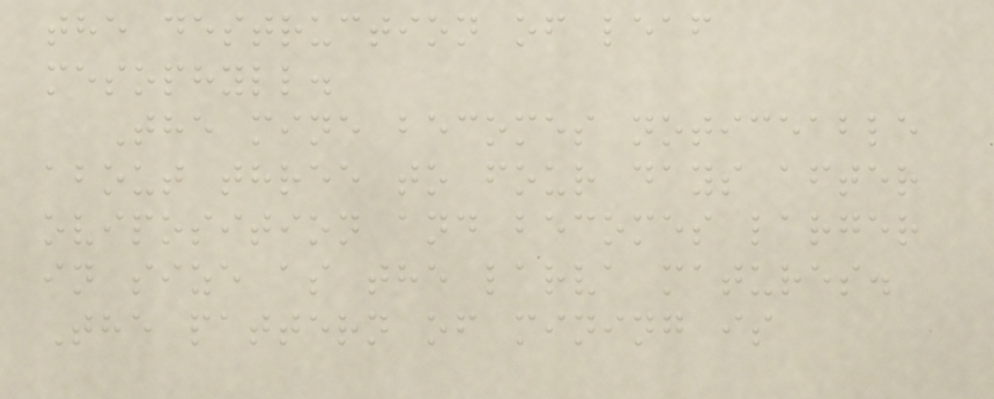the destruction of leaf
mesophyll.
The mine becomes noticeable
about three to four days after
oviposition and becomes larger
in size as the larva matures.
The pattern of mining is
